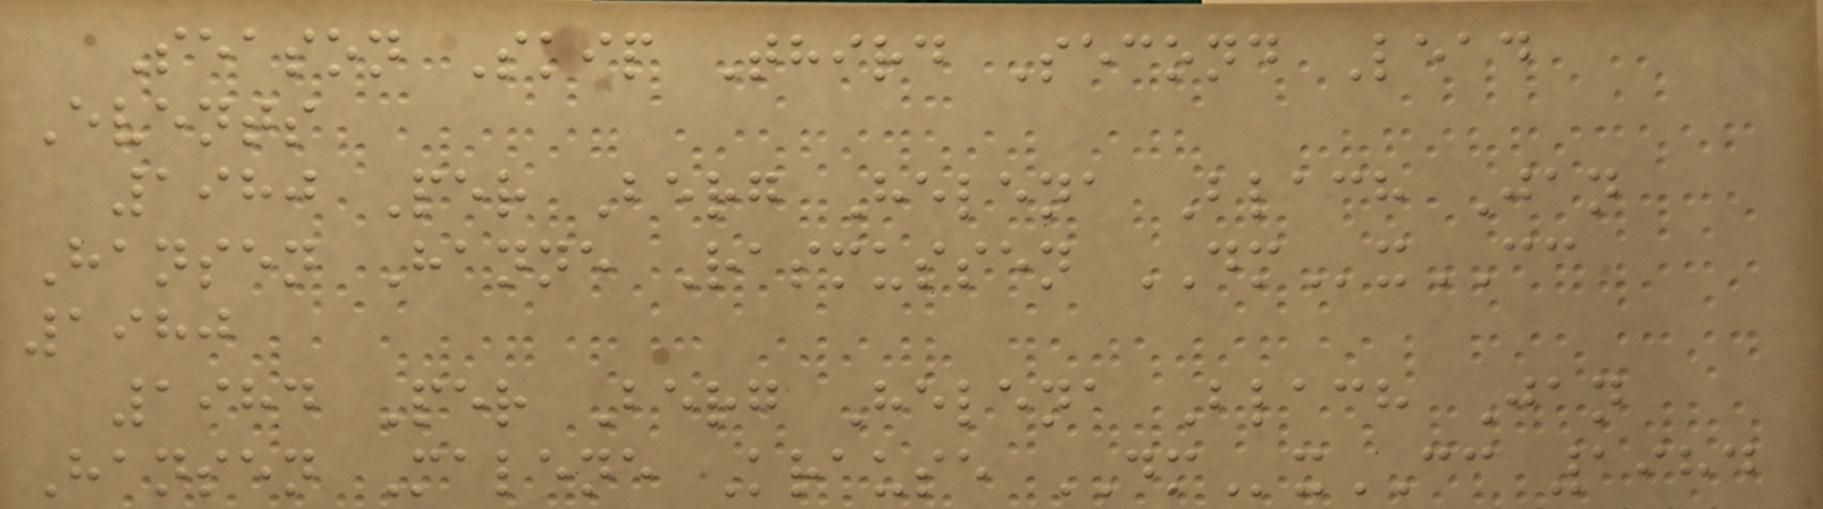Season Skip Third Second Lead
Events
1980 Per Berg Helena Blach Jan
Hansen Hanne Rasmussen DMxCC
1980
1984 Per Berg Helena Blach Jan
Hansen Malene Krause DMxCC 1984
